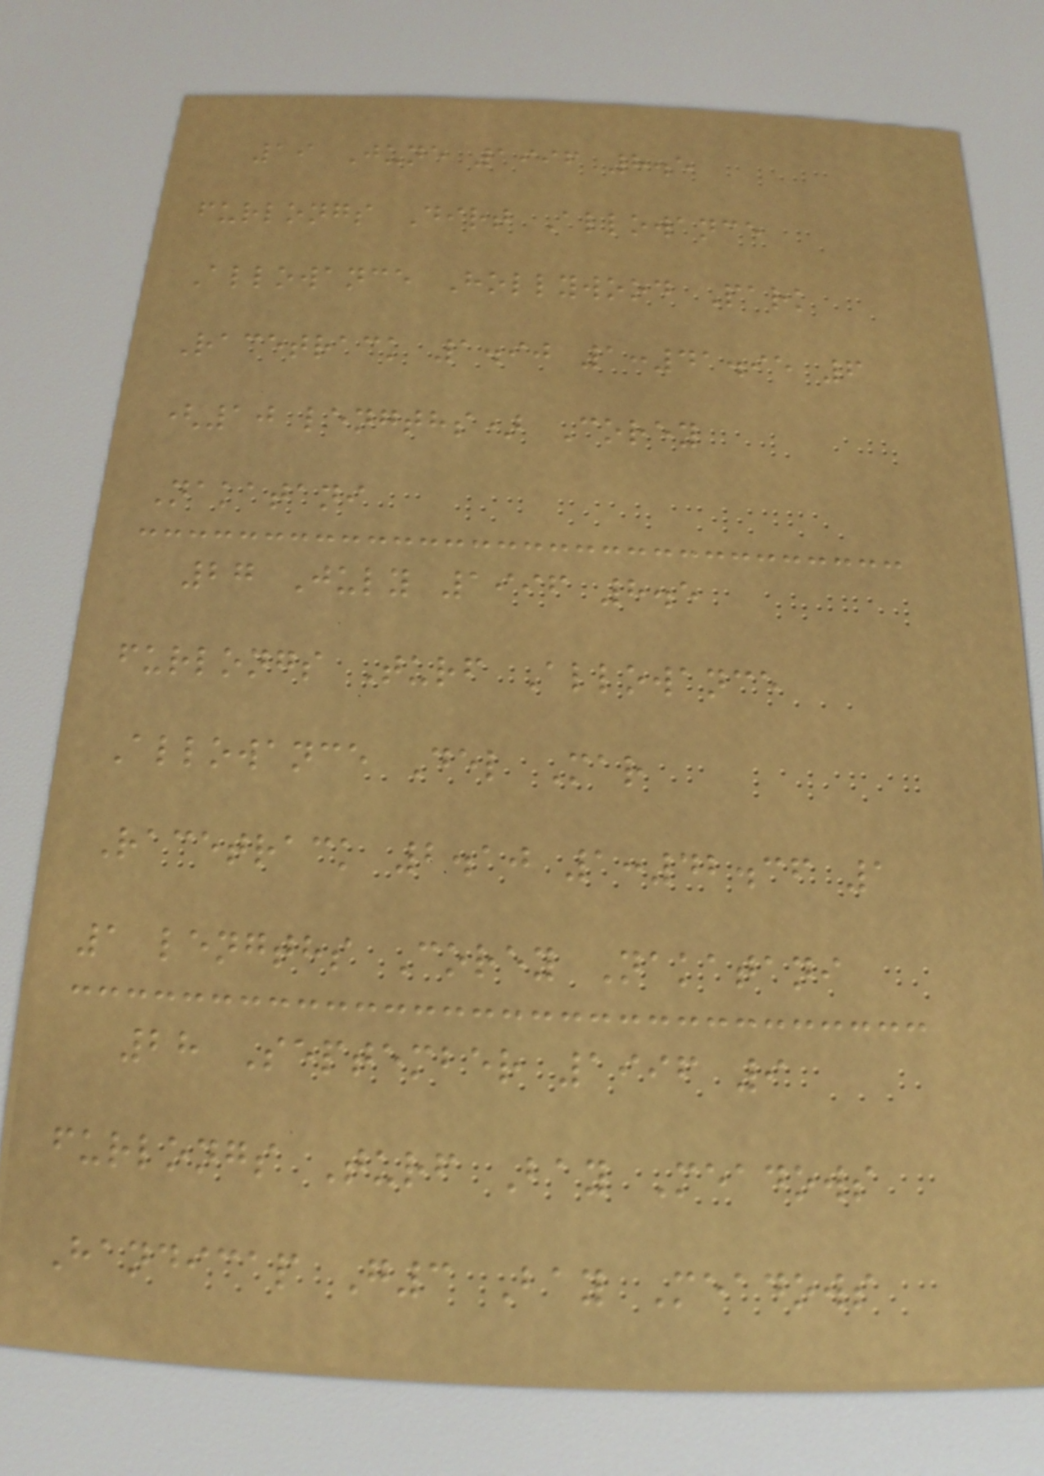19 June 1996 8.5
furlongs Dirt Allowance
Allowance Hollywood Park
Racetrack 1.90 1:41.95 6
(10 lengths) Corey
Nakatani
27 July 1996 8.5
furlongs Turf Allowance
Allowance Del Mar
Racetrack 2.10 1:42.36 1
1 lengths Corey Nakatani
28 September 1996 9
furlongs Turf Bay Meadows
Handicap G3 Bay Meadows
